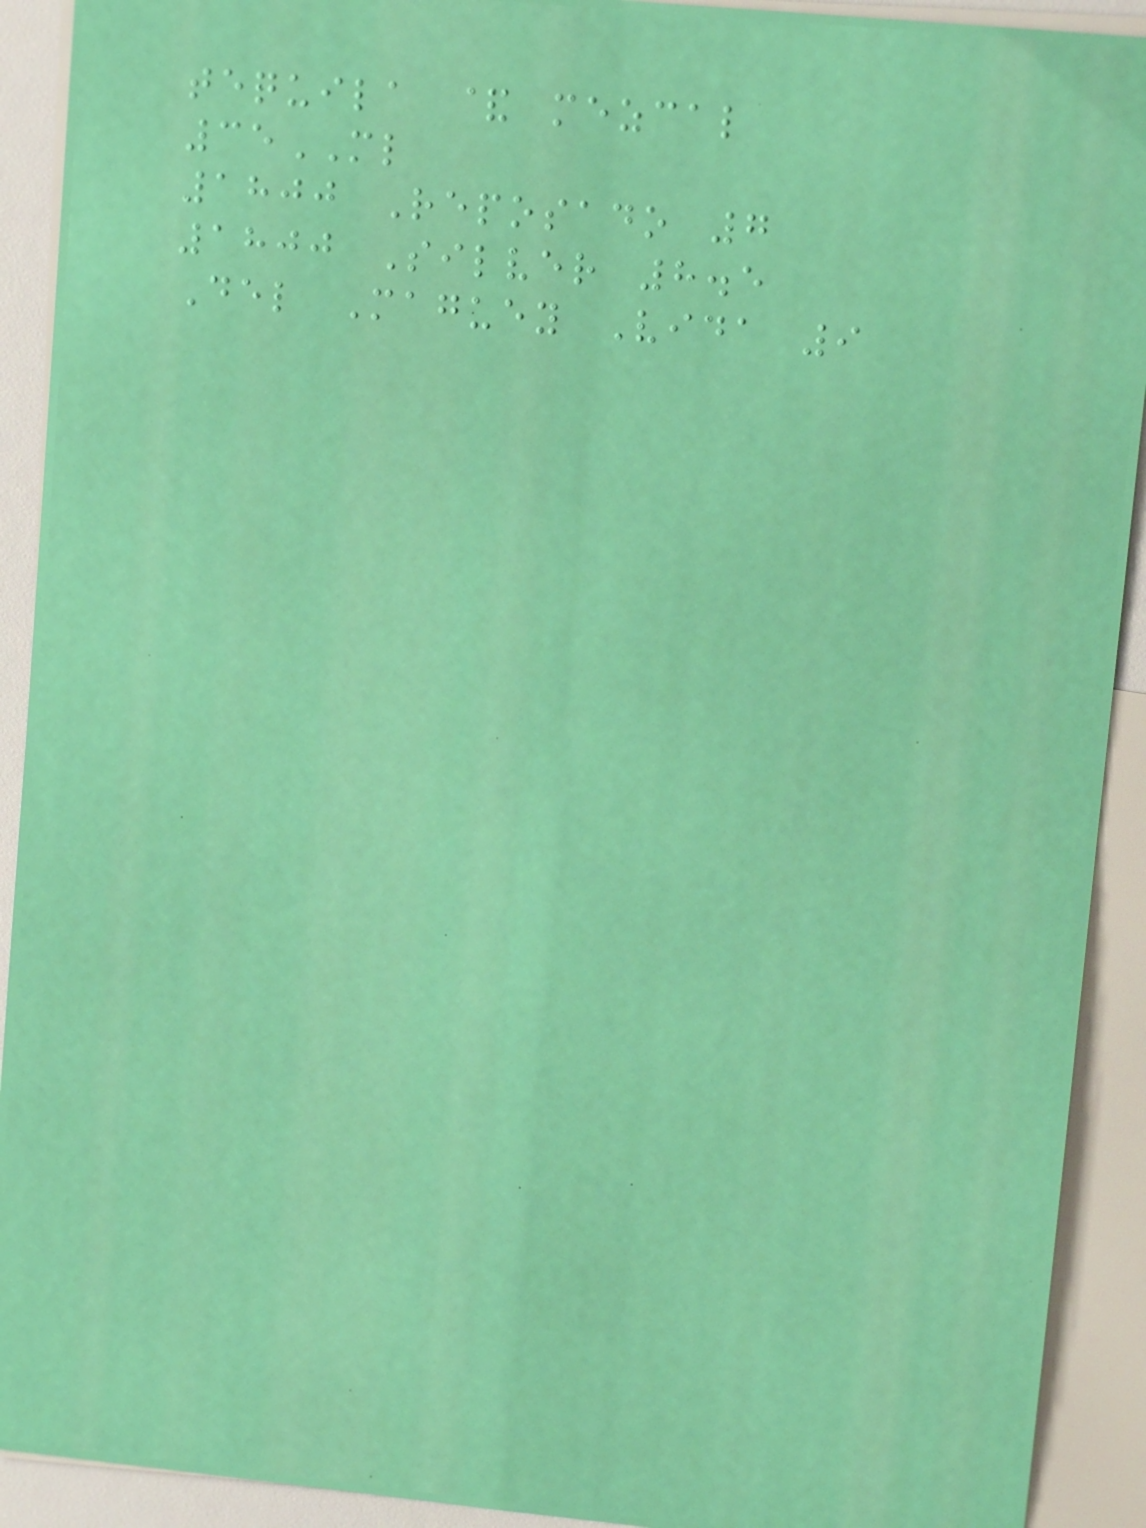tequila & mezcal
35ML
1800 Reposado 7
1800 Silver 8.5
Del Maguey Vida 9
